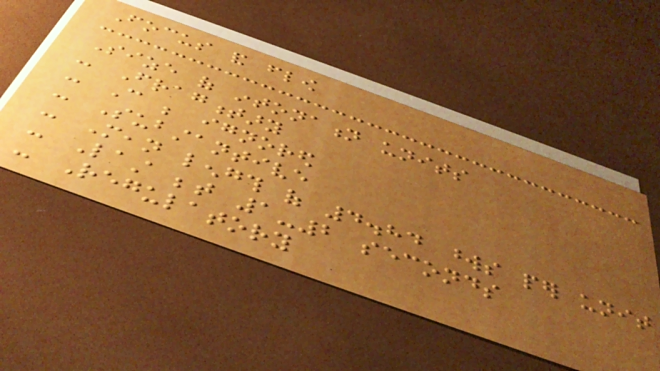Focus and flow
Size of intonation units
- Fragmentary
- Can be ignored
- Substantive
- Mean length of 4.84 words per unit
- Last between 1-2 seconds
- Regulatory
